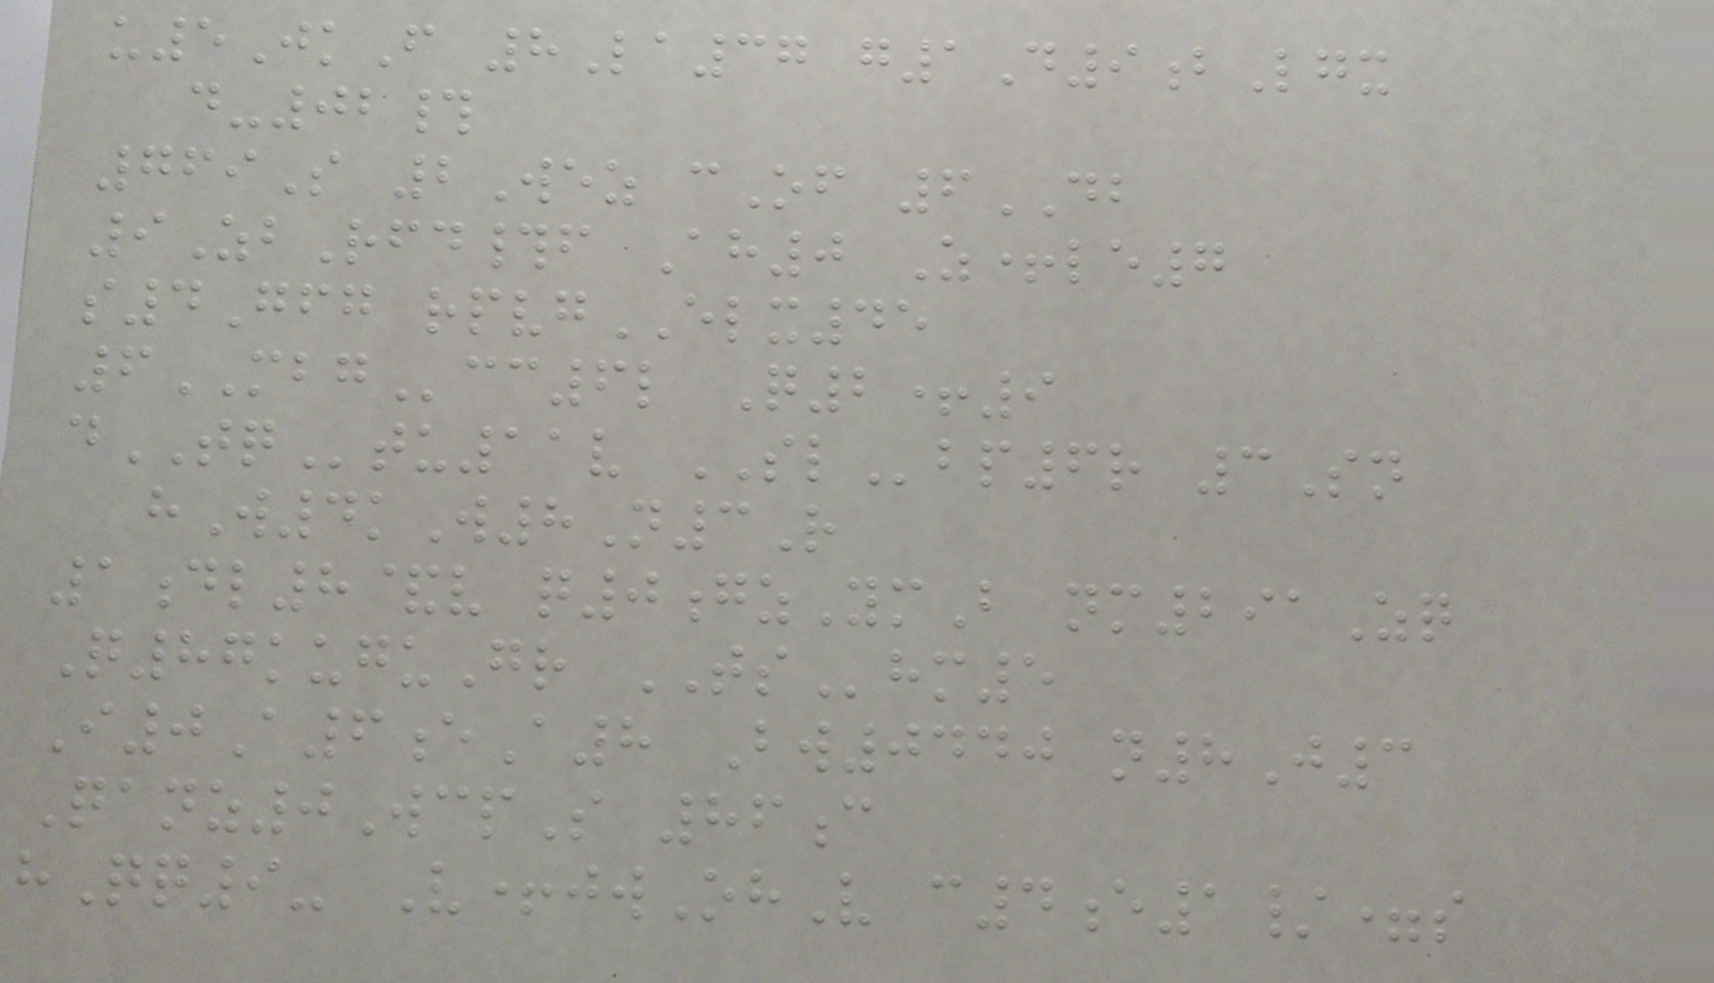u5JkF 8La37 g1D9bLgx
d-02#
769S 2Wez cOf 6DB
9ZbRfd#f Ah0 Z+le7
s4Gfg rpvgELX45
6MBGcc6l Q2+9
dTQtu11v SLbp6r 3Sn
hW4kW8N3R
1dl8&v q0gzYmB nm291Zq
Q87kuguGr TShm5
I0A6eA8 Bw0440 n8J3
Qanz0WcpS 86c
hQq9- V+jwOhV c4e1/=s
